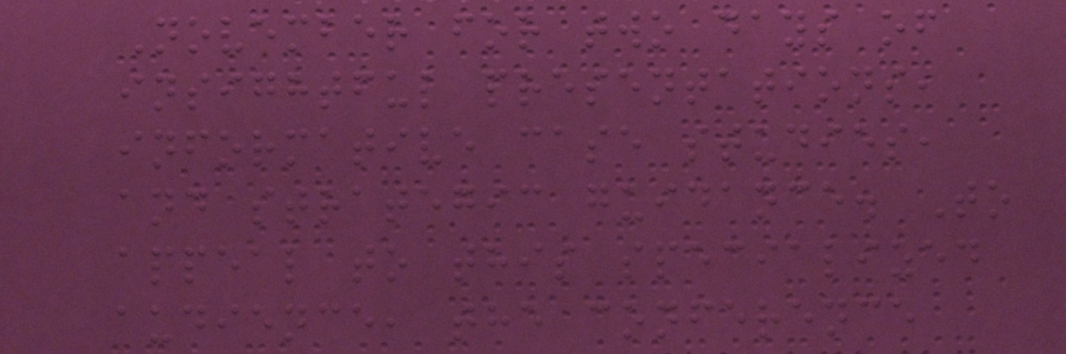November for two days of
insightful presentations,
informative case studies,
and strategic guidance. To
appeal to this specialized
audience, the conference
